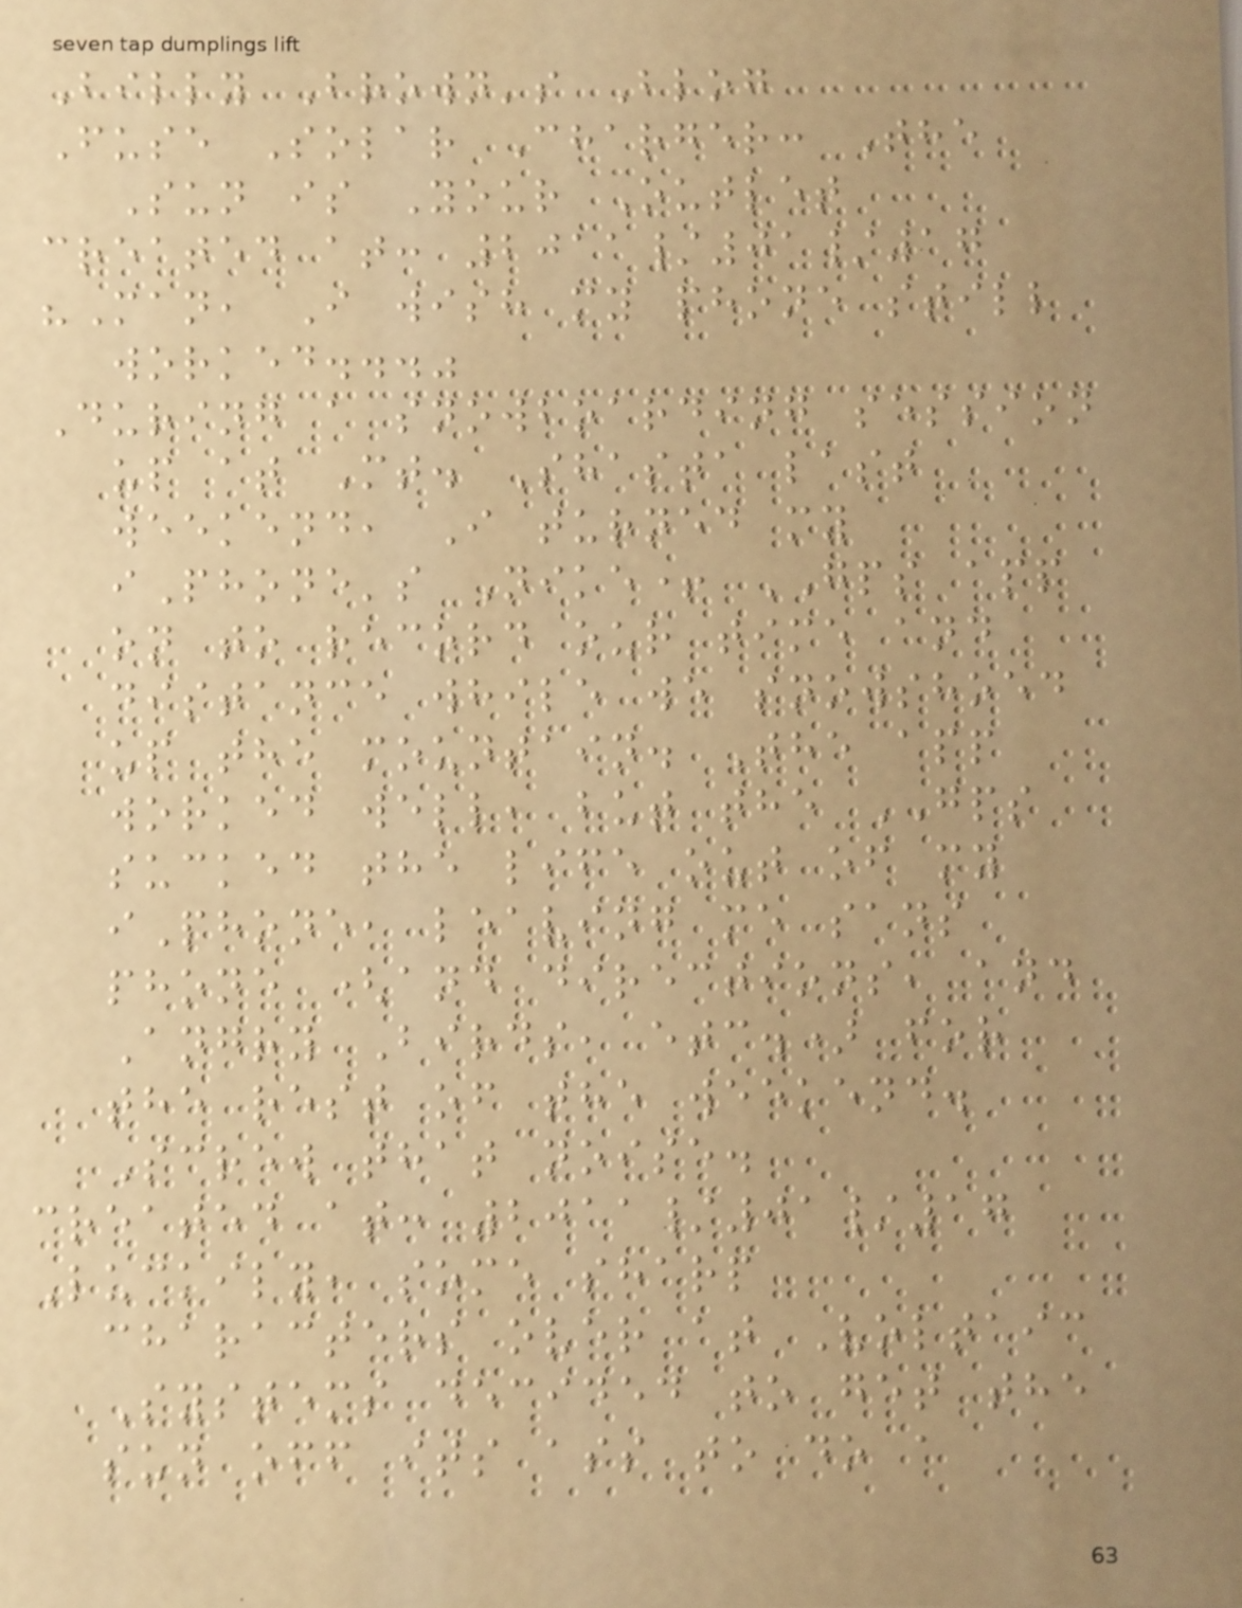Billy Brown's Blog
Fuse Solar Charger: The
Sun is Your Outlet
created at: 2011/01/17
"Man, I wish my phone still
worked..."
During a snowboarding session
up at Mt. Shasta last
weekend, I turned my
iPhone's Nike+ GPS app
on to record our time and
distance while we snowshoed
up the mountain. The app
worked well, but the GPS
sucked the life out of my
iPhone, leaving me sans
phone (and directions, and
Angry Birds, etc.) for
the rest of the weekend.
Screw that noise.
created at: 2011/01/17
Luckily, some sharp
characters over at Voltaic
Systems decided to get the
sun off its ass to do a
